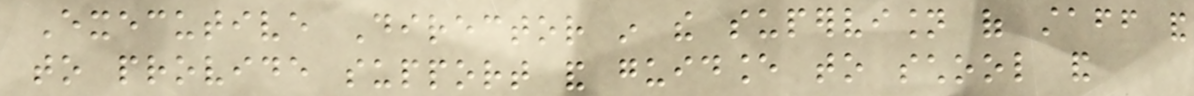Executive Director in the supervision of staff and
to provide support and guidance to school and
